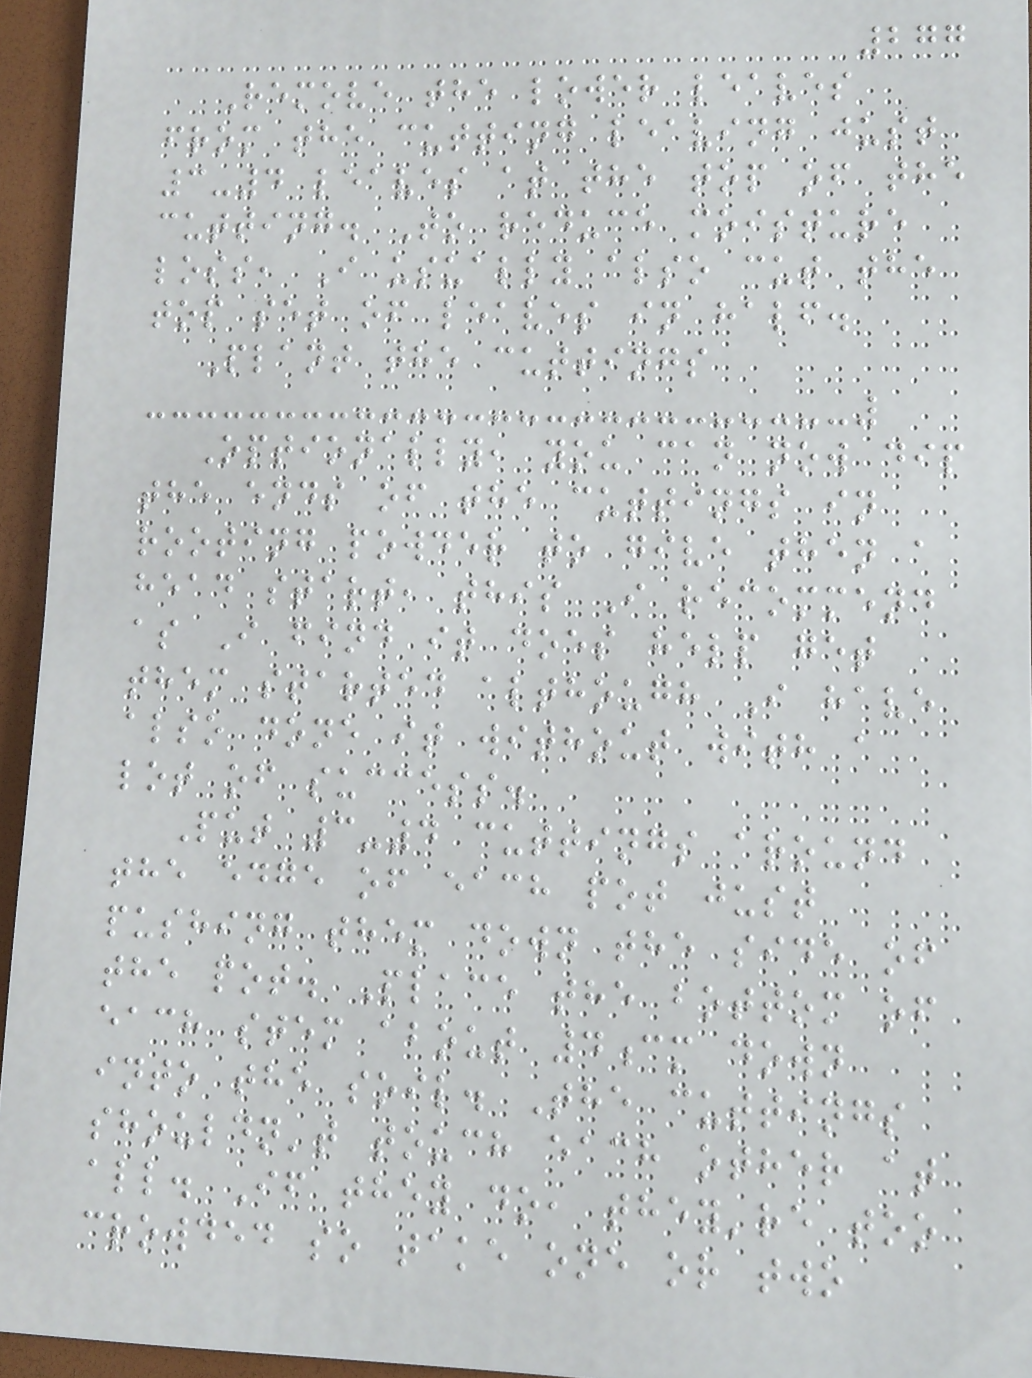277
Remove the lower leaves
from the cutting leaving just
3-4 leaves at the top of the
cutting. To reduce moisture
loss, I usually also cut the
top set of leaves in half.
Plant the cuttings
Optionally, you can now dip
the ends of the cuttings in
rooting powder to give then a
head start, this I recommend
as I find it does help get
them started although I have
also done it without with a
lot of success.
Put 3-4 cuttings around
the edge of each pot just
pushing them down the side of
the pot. Place the bottom of
each stem about 4cm down
into the soil. The cuttings
shouldn't touch each other at
all. If they do, they're too
crowded so take one or two
